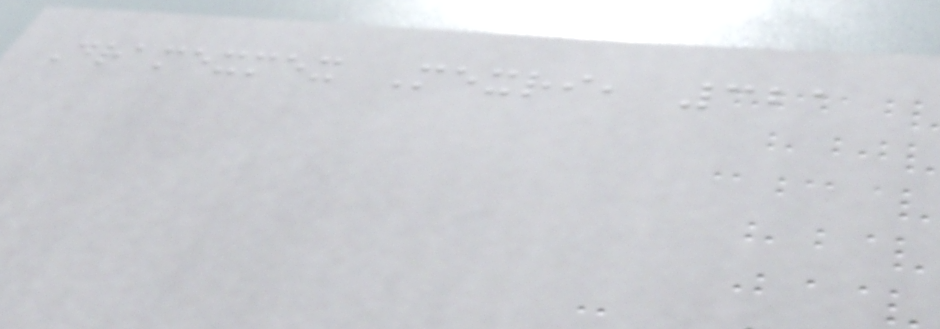Dramexmex Mexri, 321
